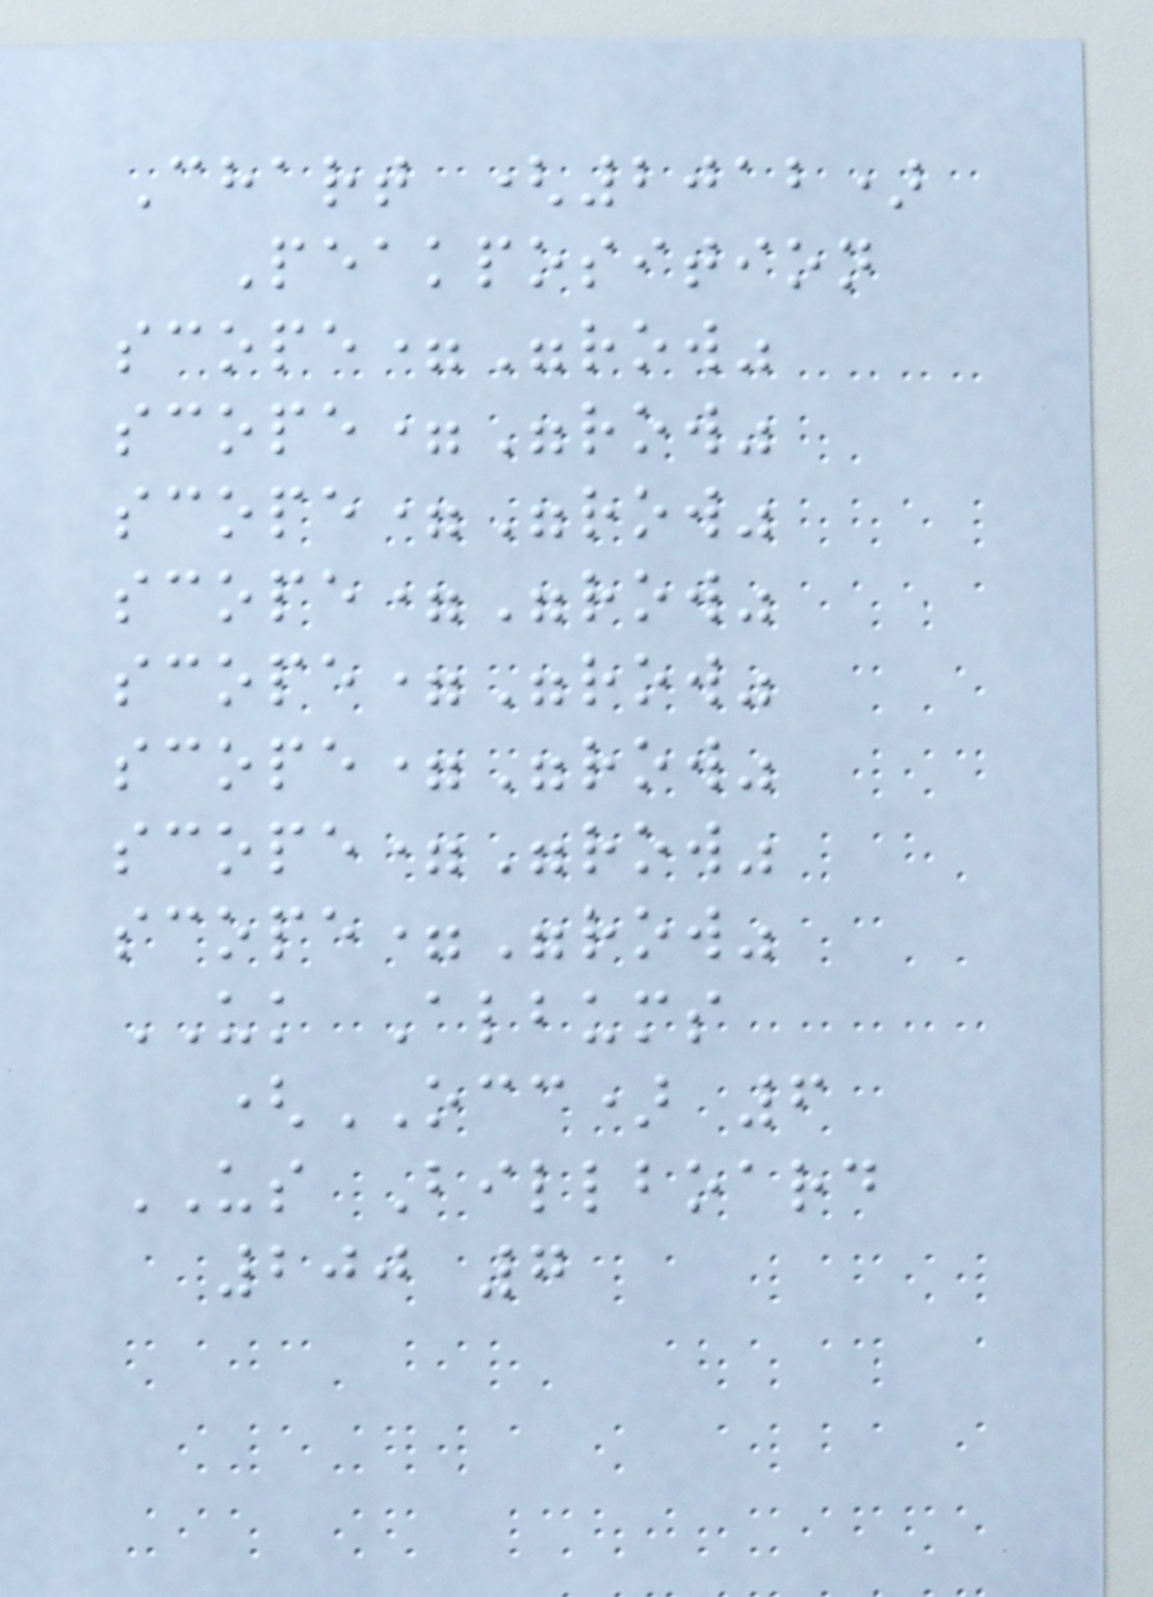Chart (2012)
Peakposition
scope="row"
scope="row"
scope="row"
scope="row"
scope="row"
scope="row"
scope="row"
scope="row"
UK Albums
(OCC) 6
US Billboard
200 7
